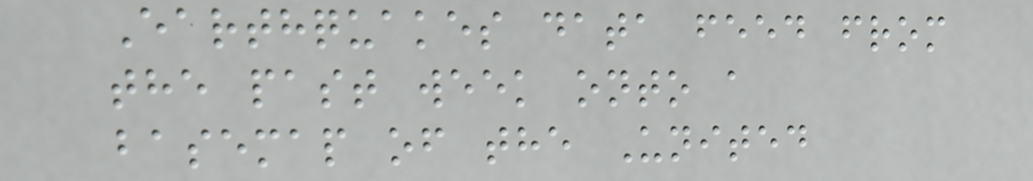Earthquakes data feed from
the past week onto a
basemap of the United
